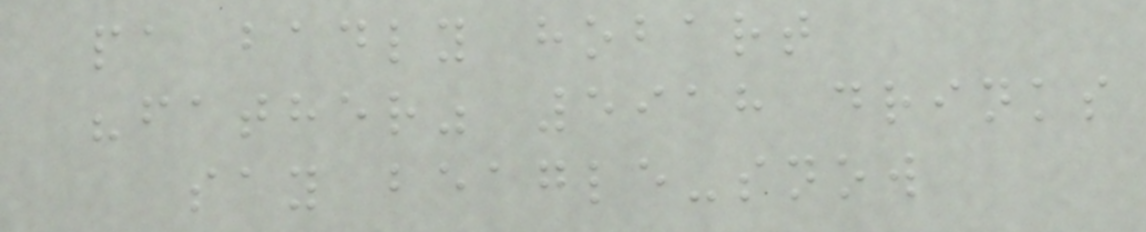pa badly hobart
"father" 5918 drinks
say beagle-snow
